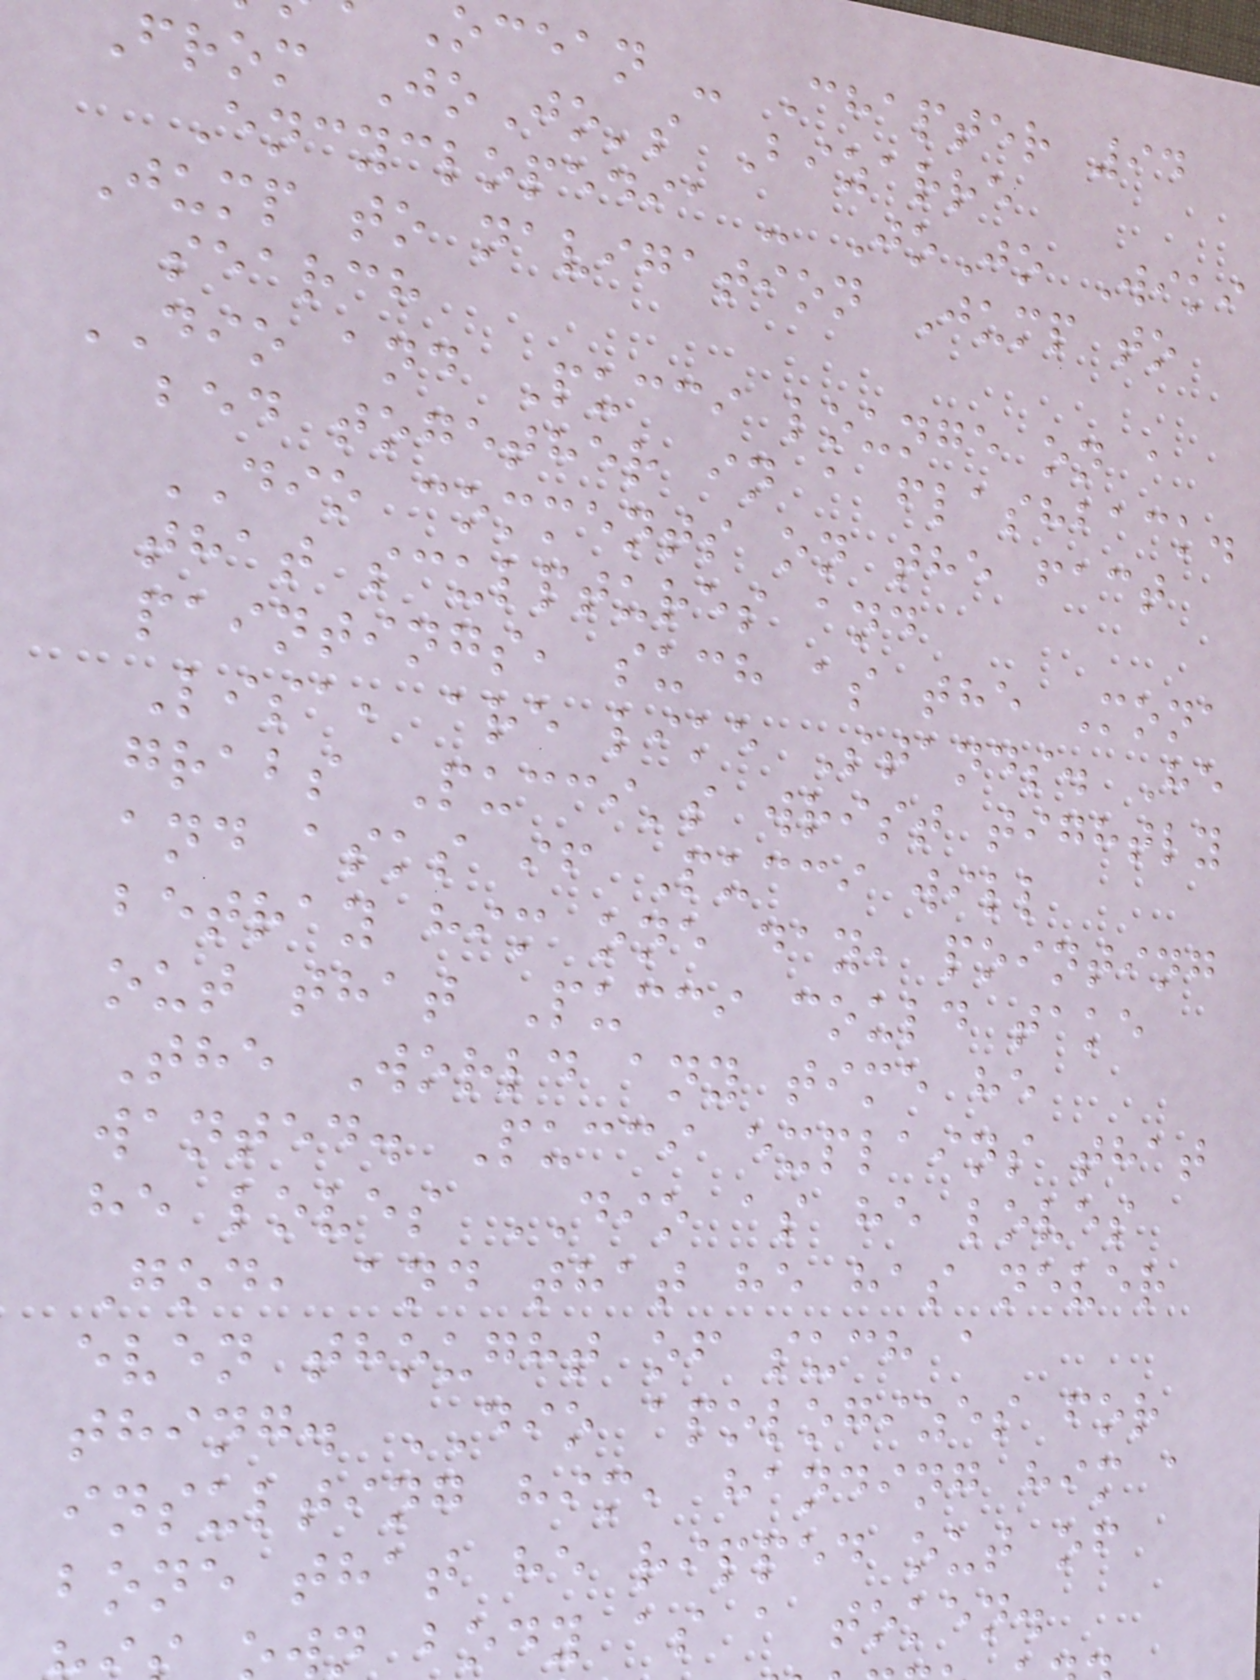ocean - Chapter 94
From JoJo's Bizarre
Encyclopedia - JoJo Wiki
Jump to navigation Jump to
search
DIO and Pucci lounge on a
bed together in a flashback.
DIO comments on the fact
that sculptures and
paintings, such as the Mona
Lisa, are like Stands. He
grabs Pucci's wrist tightly
and asks if Pucci will
betray him one day, pointing
out that Pucci could take
The World any time he
wanted. Pucci explains that
he loves DIO as he loves
God, and that he has never
even thought of such a
thing. DIO apologizes for
insulting him, handing him a
bone that he ripped out of
n body as a token.
